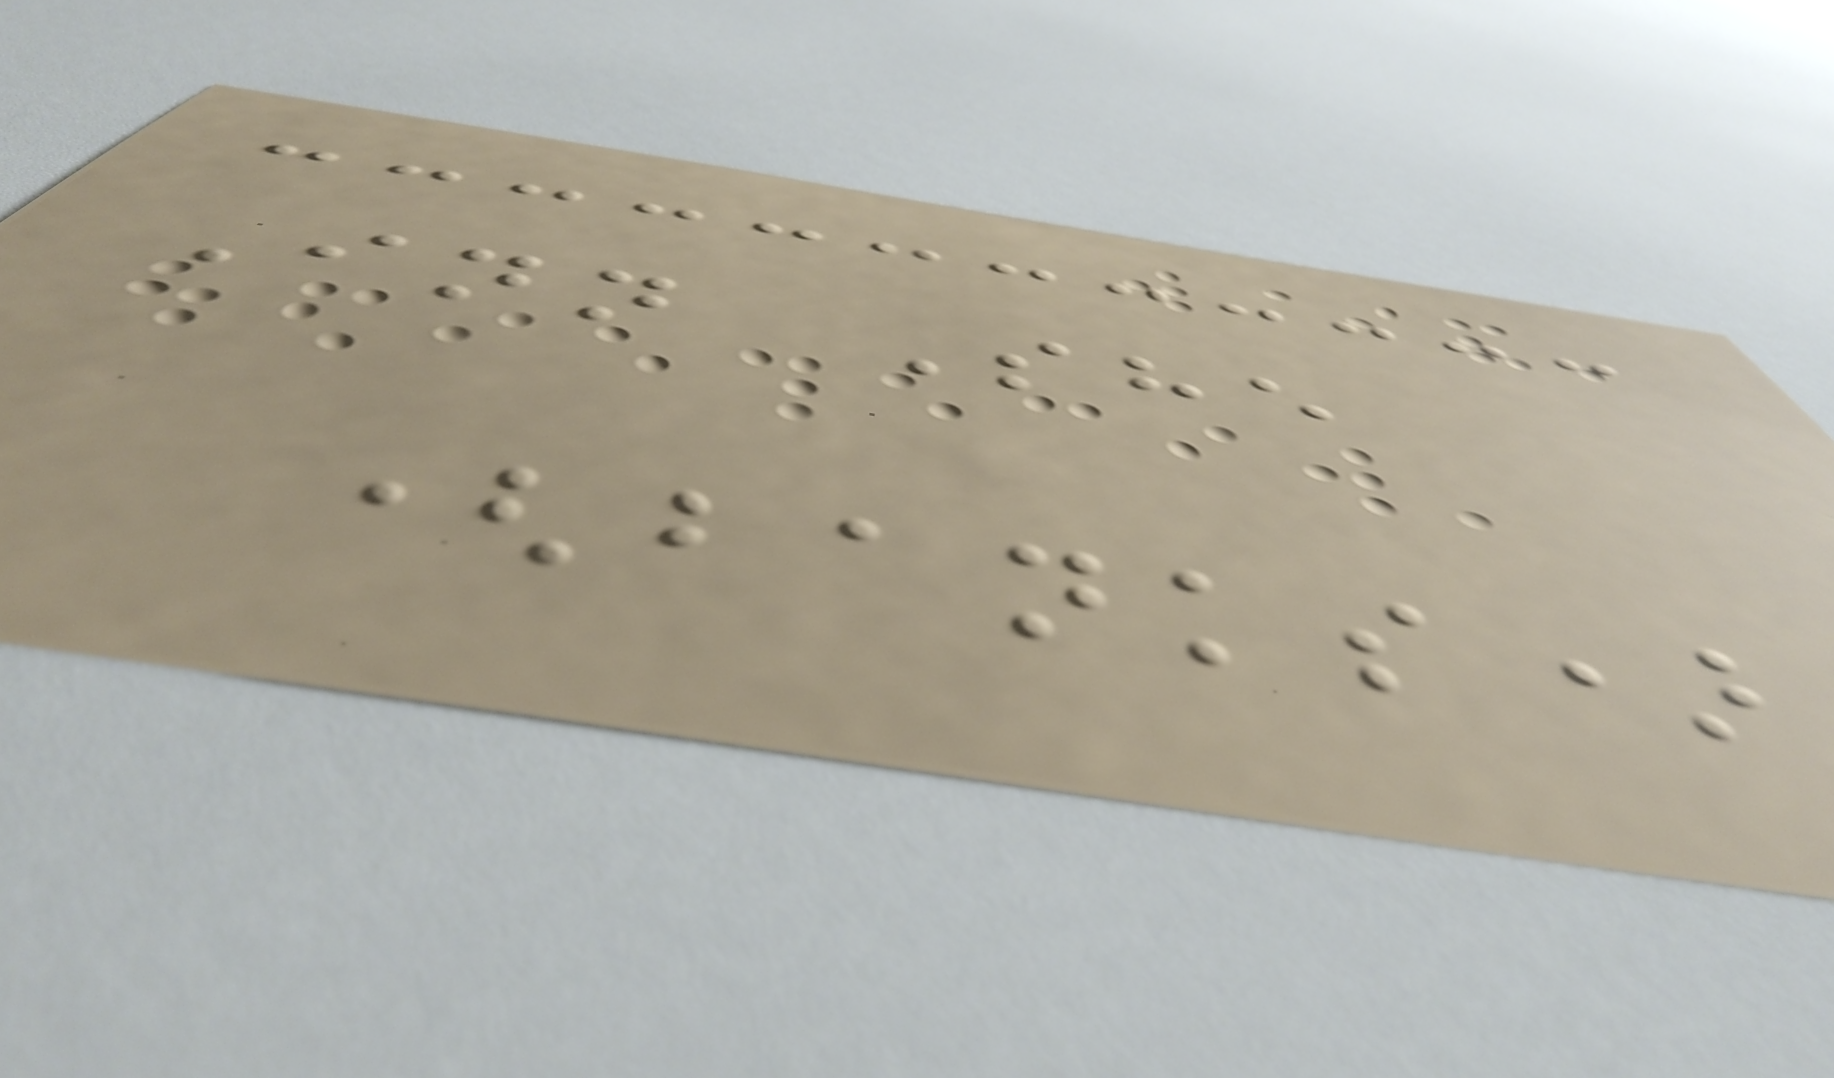Inn She
(banks)
